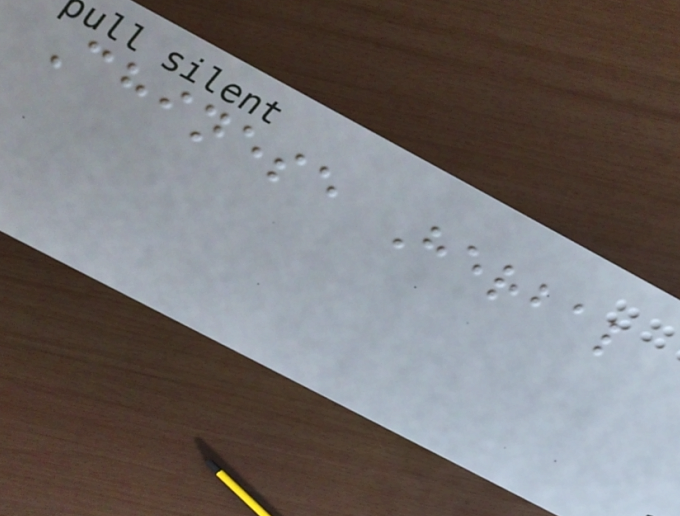Chinese Herbal
